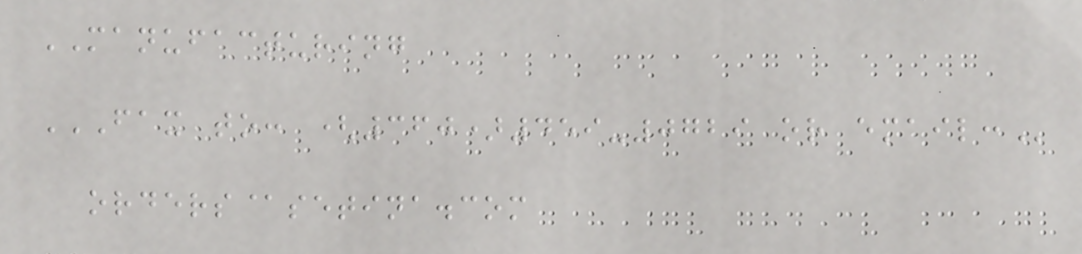MANUFACTURING
FAX TO: (360)459-0729 OR EMAIL:
orders@setina.com
